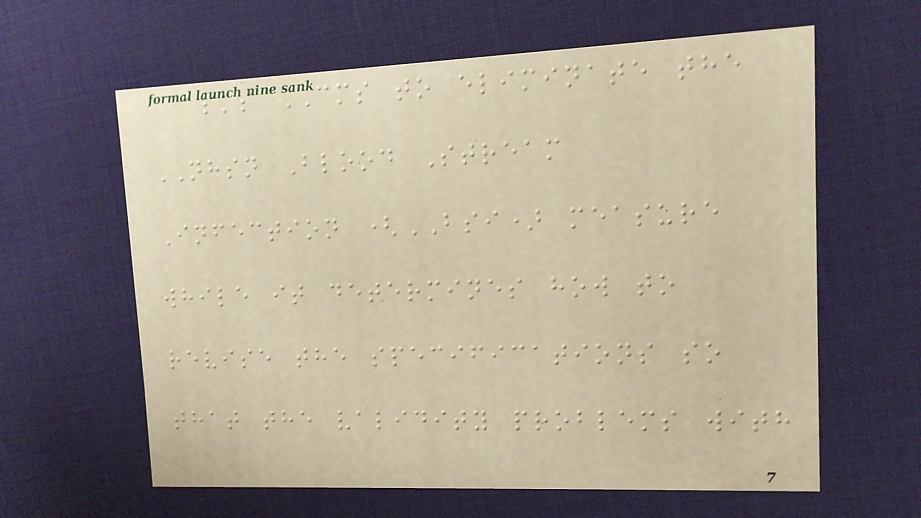asks CMS to eliminate the
NHSN Blood Stream
Infection (BSI) measure
while it determines how to
revise the specifications so
that the validity problems with
